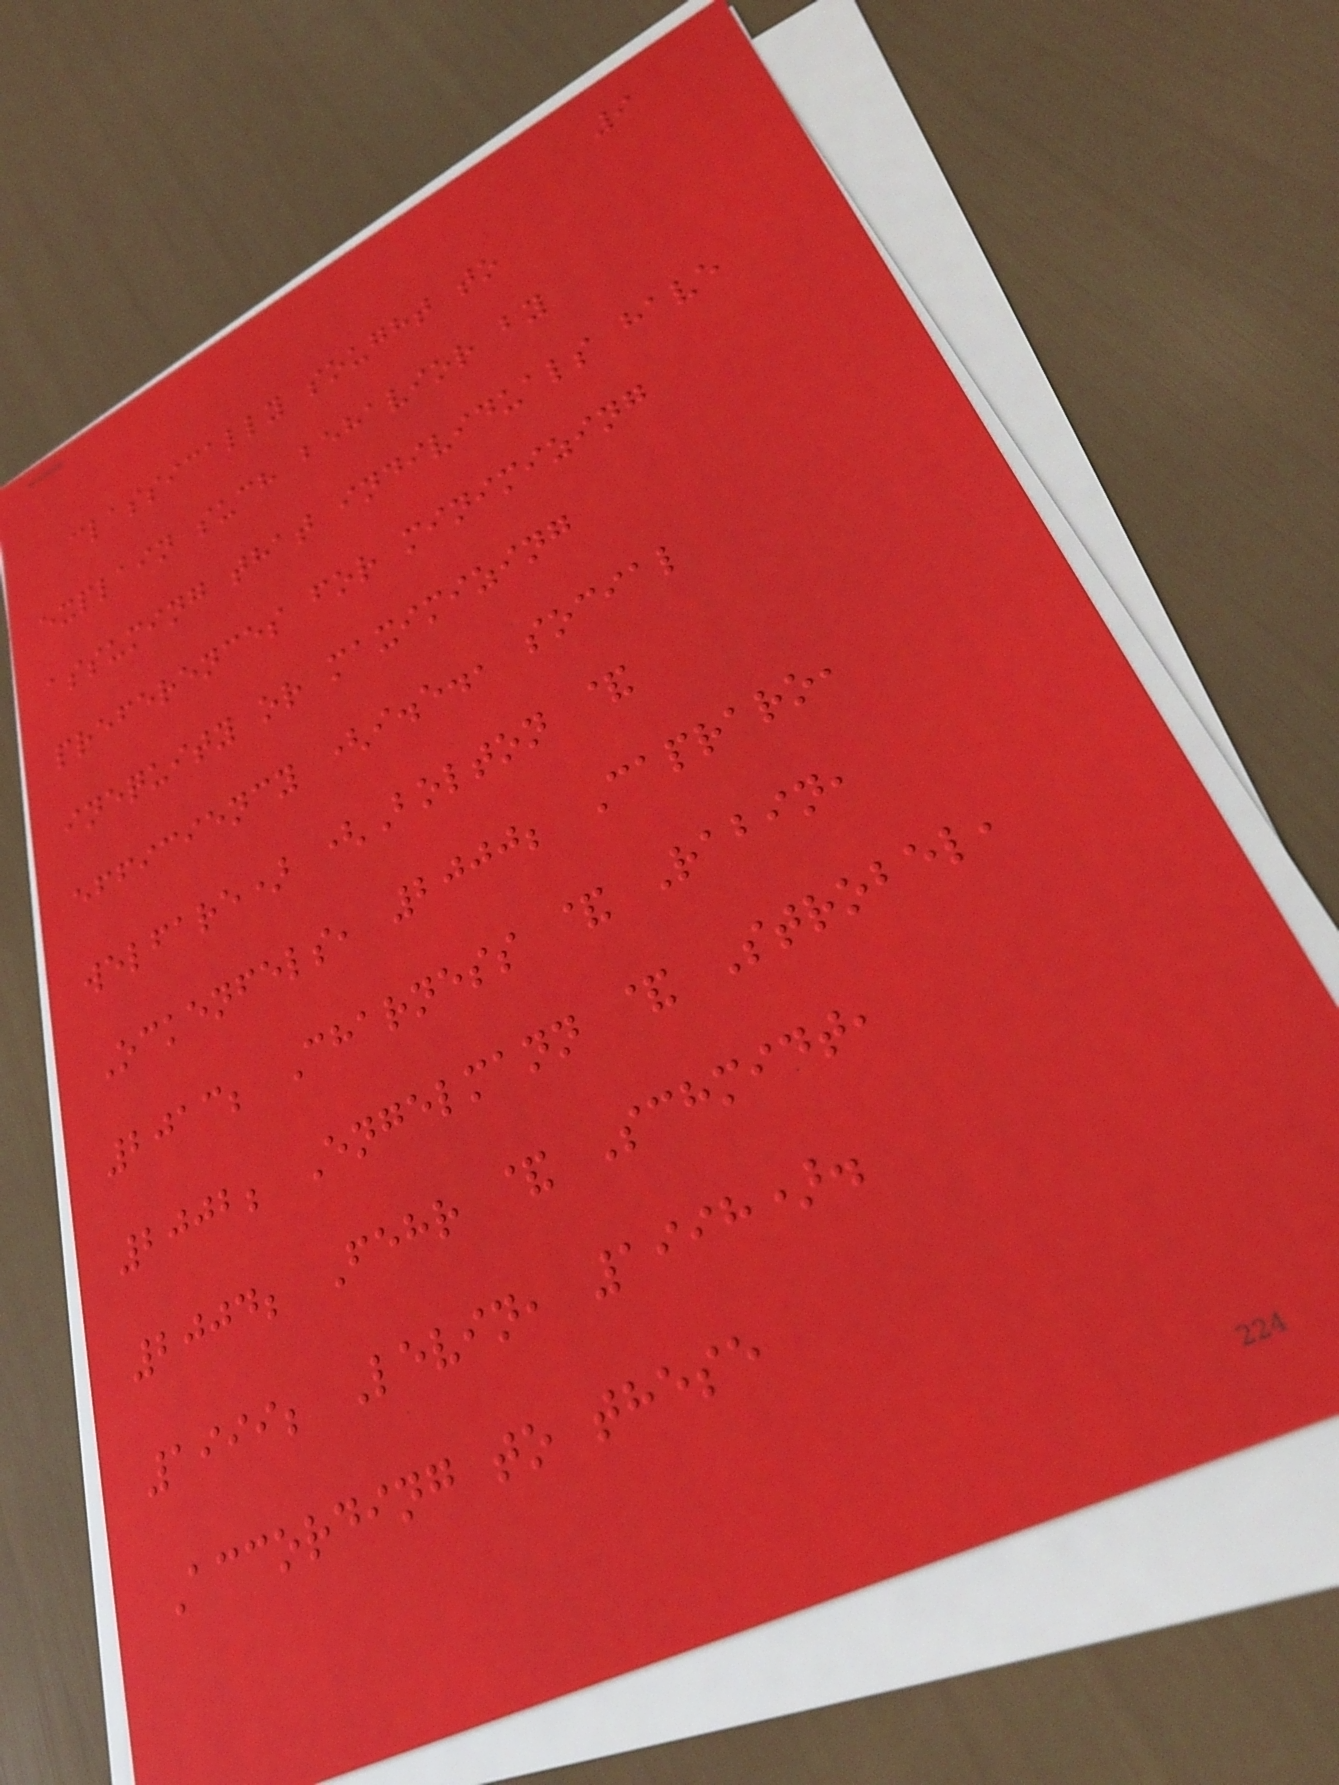9
classically sought to
explain such behavior by
assuming that individuals have
preferences for minimizing
inequity or maximizing
efficiency (i.e., social
welfare) (Bolton &
Ockenfels, 2000; Capraro,
2013; Charness & Rabin,
2002; Engelmann & Strobel,
2004; Fehr & Schmidt,
1999; Levin, 1998).
According to these
